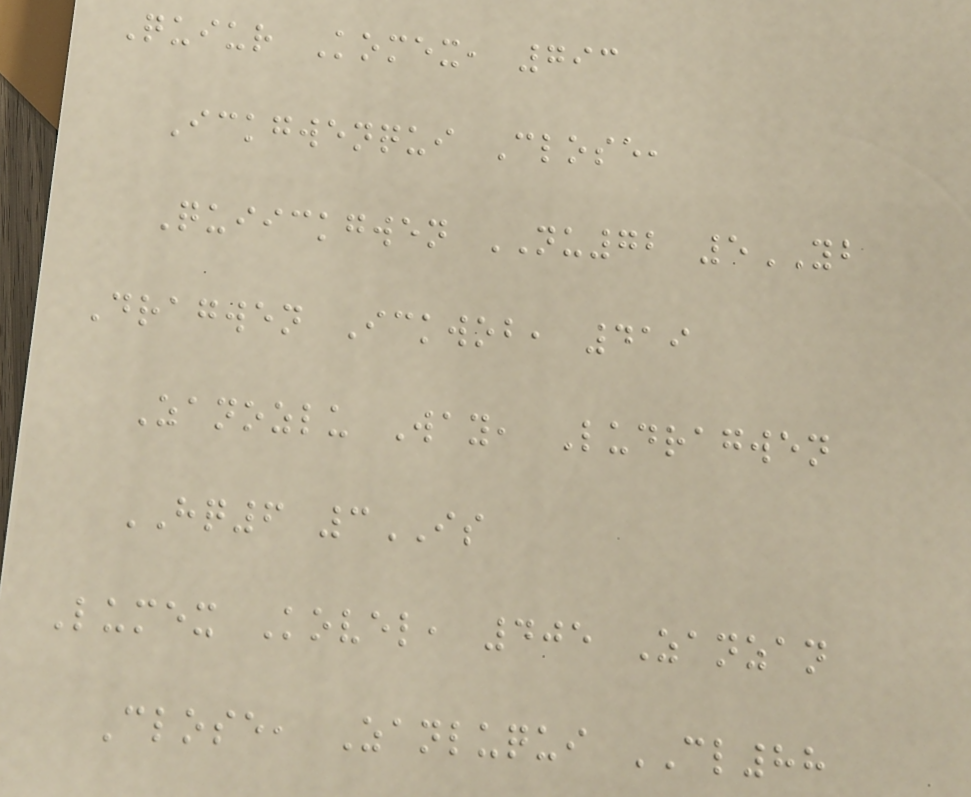Quiur Komex, 793
Ickgwenqui Close,
Quiickgwen NU72 5YB
Dragwen Ickwob, 419
Zanozlu Way, Ludragwen
HQ6 3IS
Lumex Kovel, 405 Zanzan
Close, Zanluqui CL88
